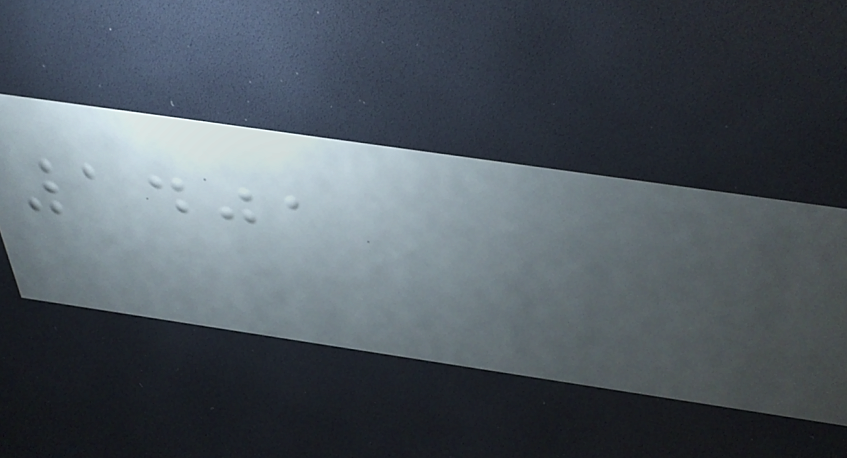1401
